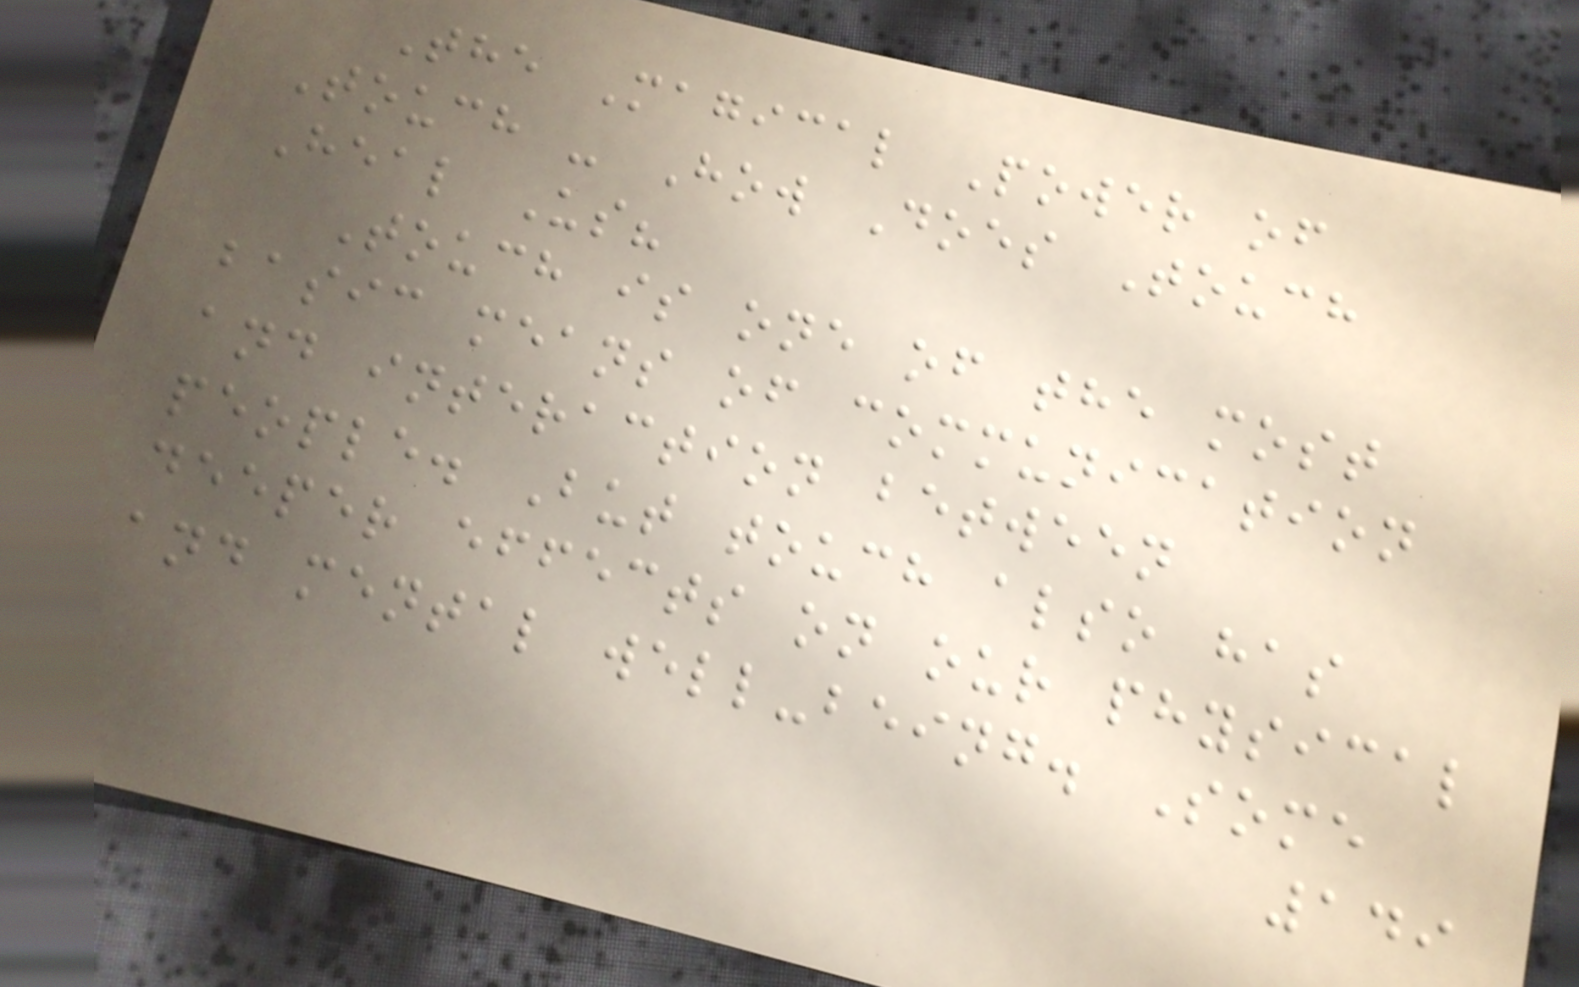The Magical Power of
Touch - How Does Touch
Heal Us?
Touch is one of the most
basic means of communication
and interaction between
people. But touch also has
deeper effects on our physical
and mental well-being. Some
149
